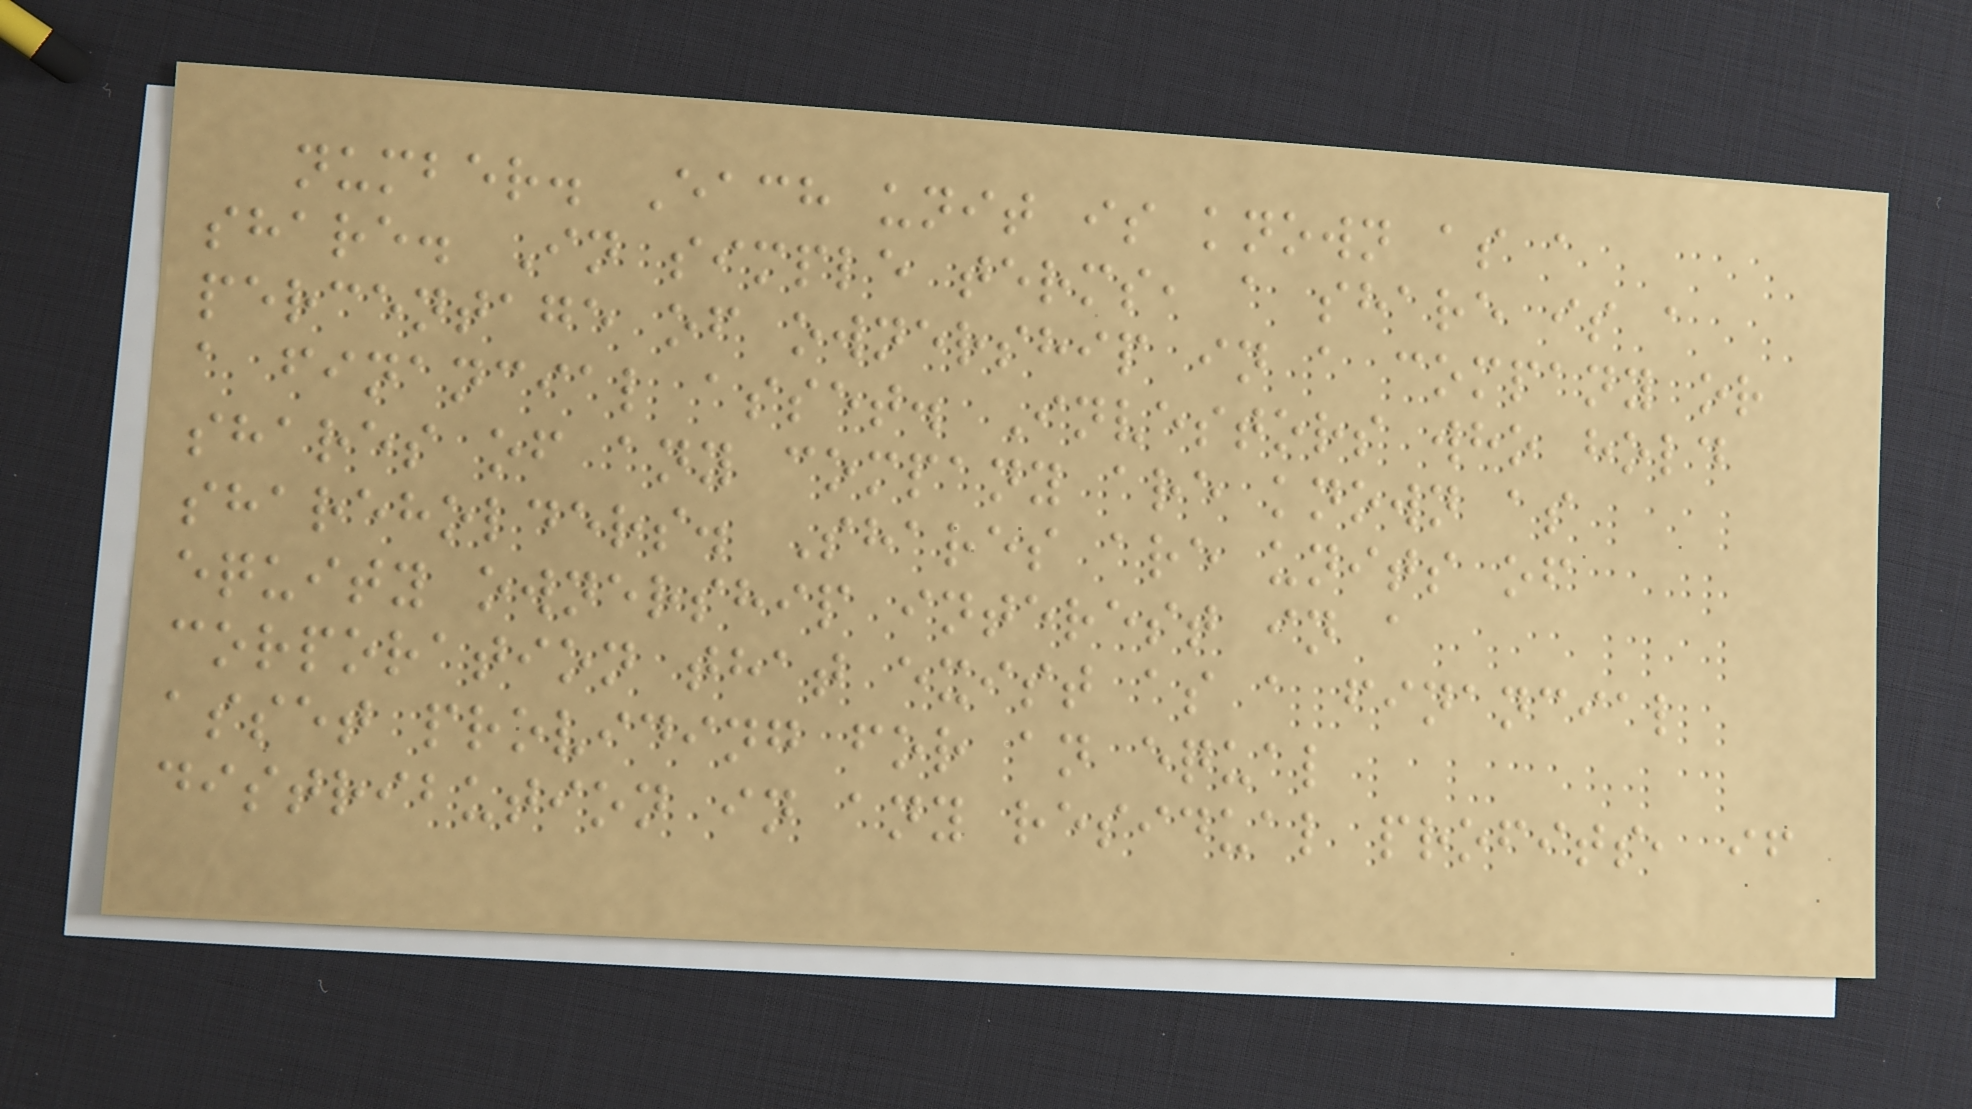number. Each unit is known as a
share. In simple terms, a share is a
percentage of ownership in a company or
a financial asset. Investors who hold
shares of any company are known as
shareholders. Shares are units of
equity ownership interest in a
corporation that exist as a financial
asset providing for an equal
distribution in any residual profits, if
